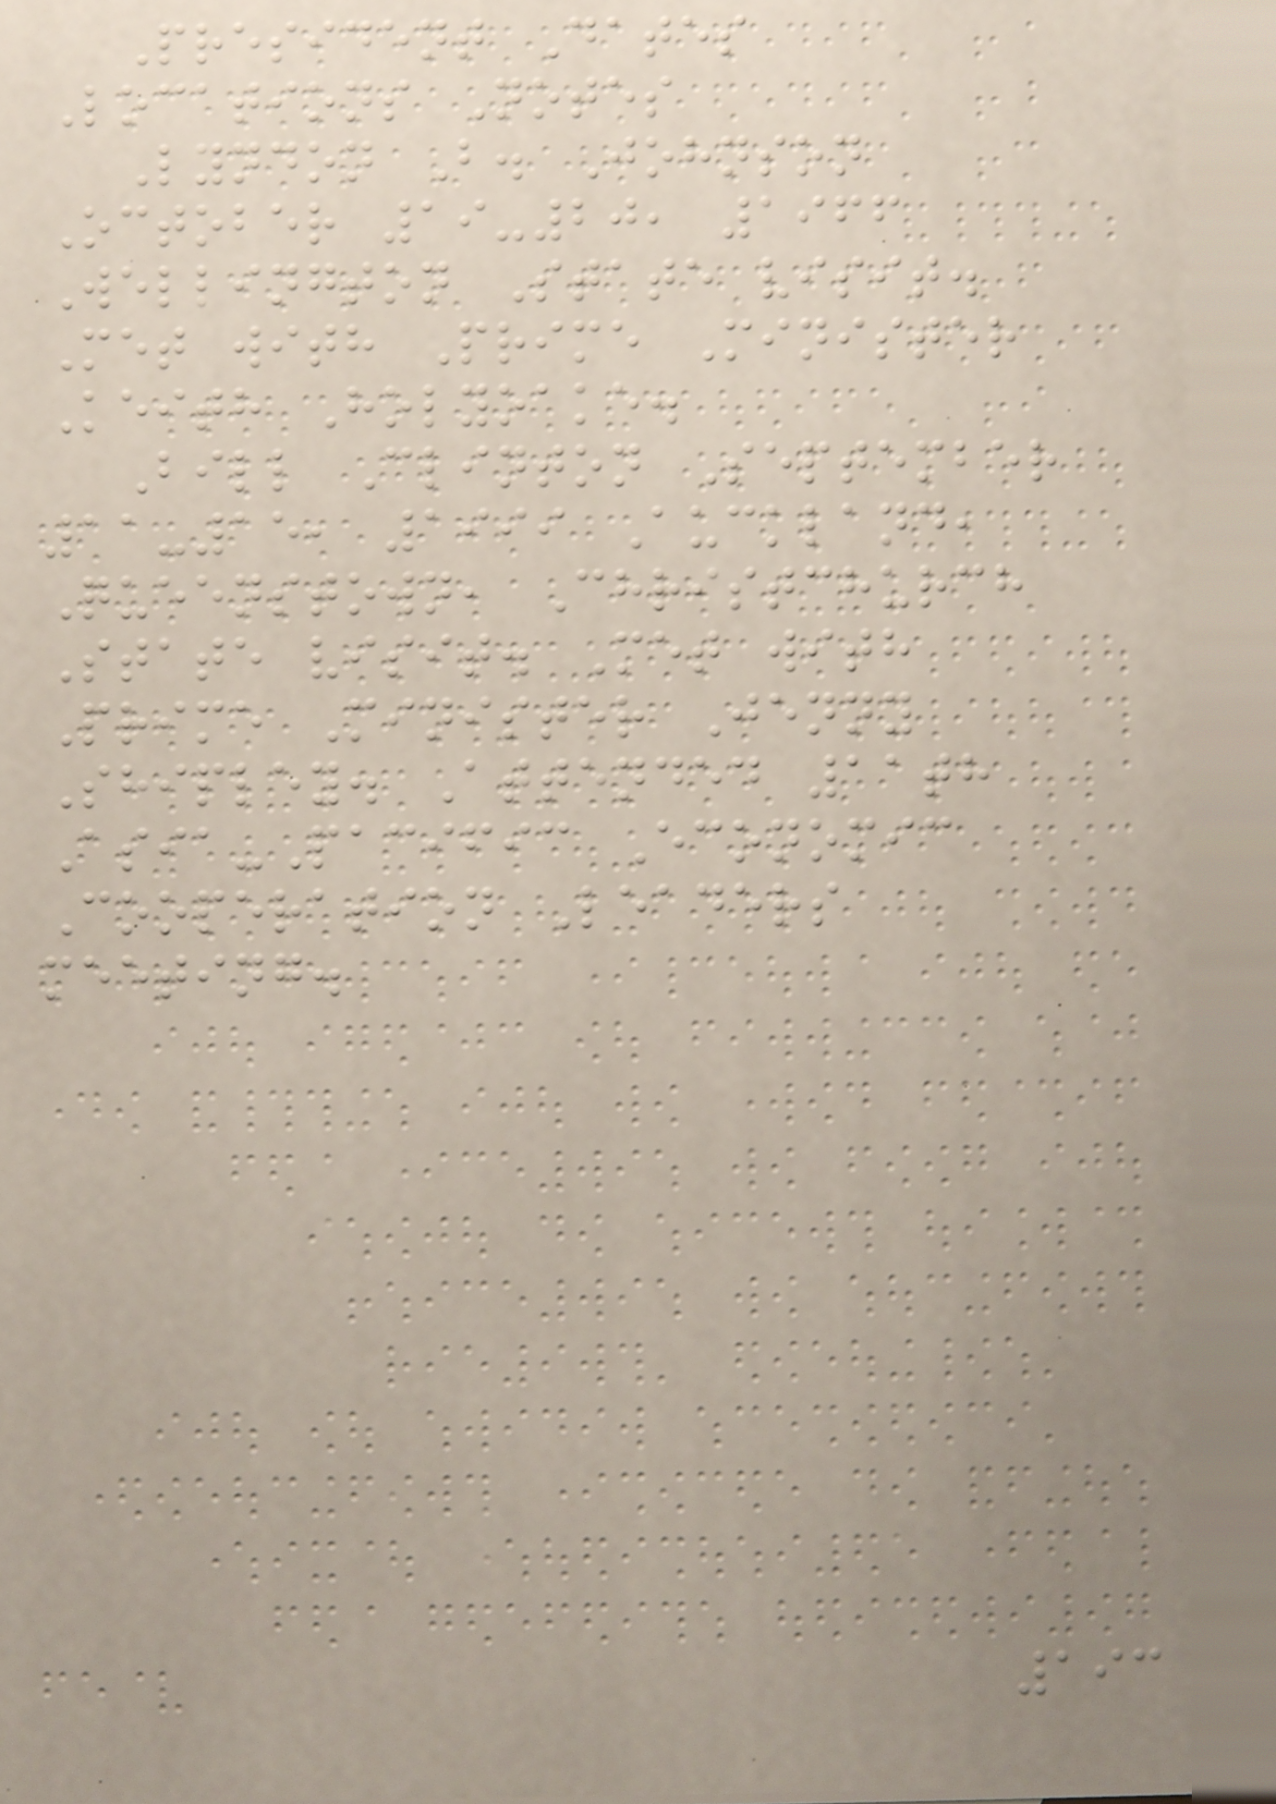President Dates
Locations Notes
Lyndon B. Johnson
October 19-20, 1966
Wellington State visit.
Met with Prime Minister
Keith Holyoake.
Bill Clinton September
11-15, 1999 Auckland,
Queenstown, Christchurch
State visit. Met with
Prime Minister Jenny
Shipley. Attended 11th
Asia-Pacific Economic
Cooperation Leaders
meeting.
193
